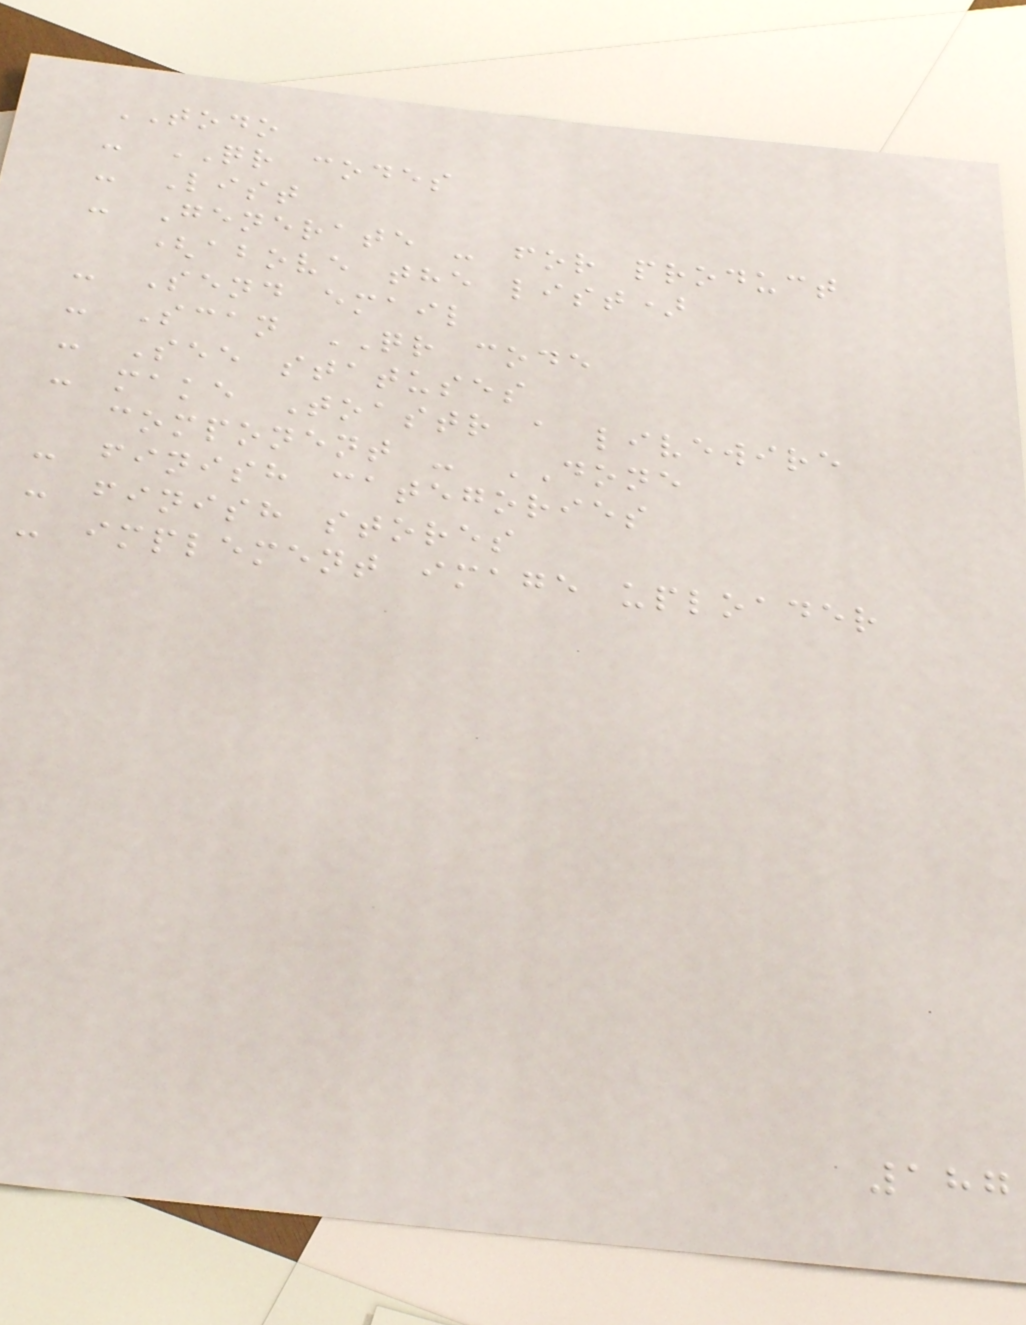TODO
- QR codes
- List
- Generate - for product
(above the list)
- Send email
- Scan QR code
- See statuses
- make Toastr a livewire
component - DONE
- finish categories
- finish stores
- implement image uploader
187
